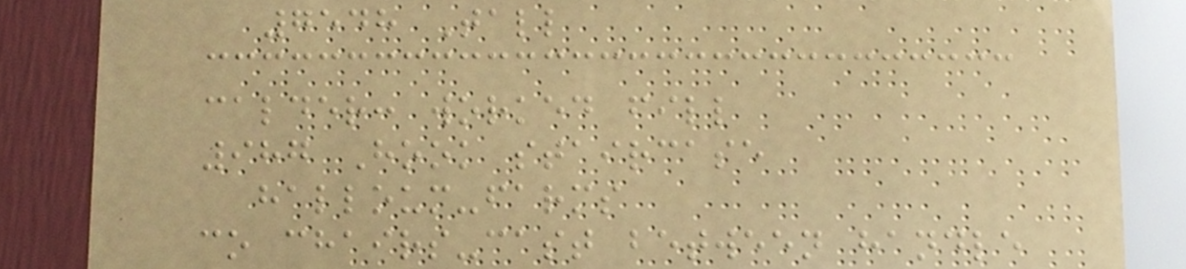7548 Tall
calder: worked fill
987 Hook staircase
halloum-farms
co chairs-cast between handle
